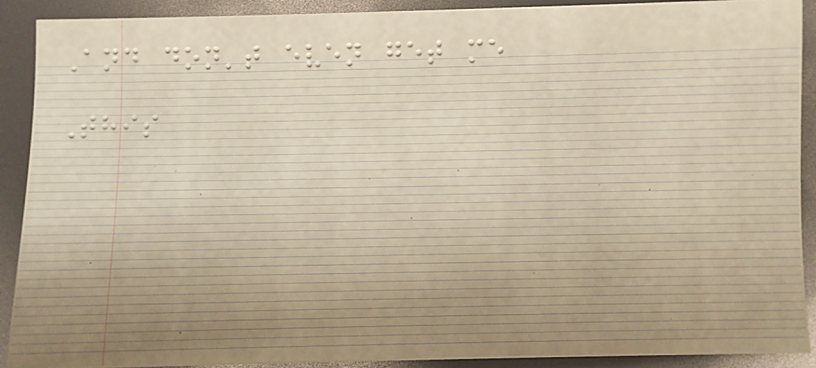And don't even get me
This
